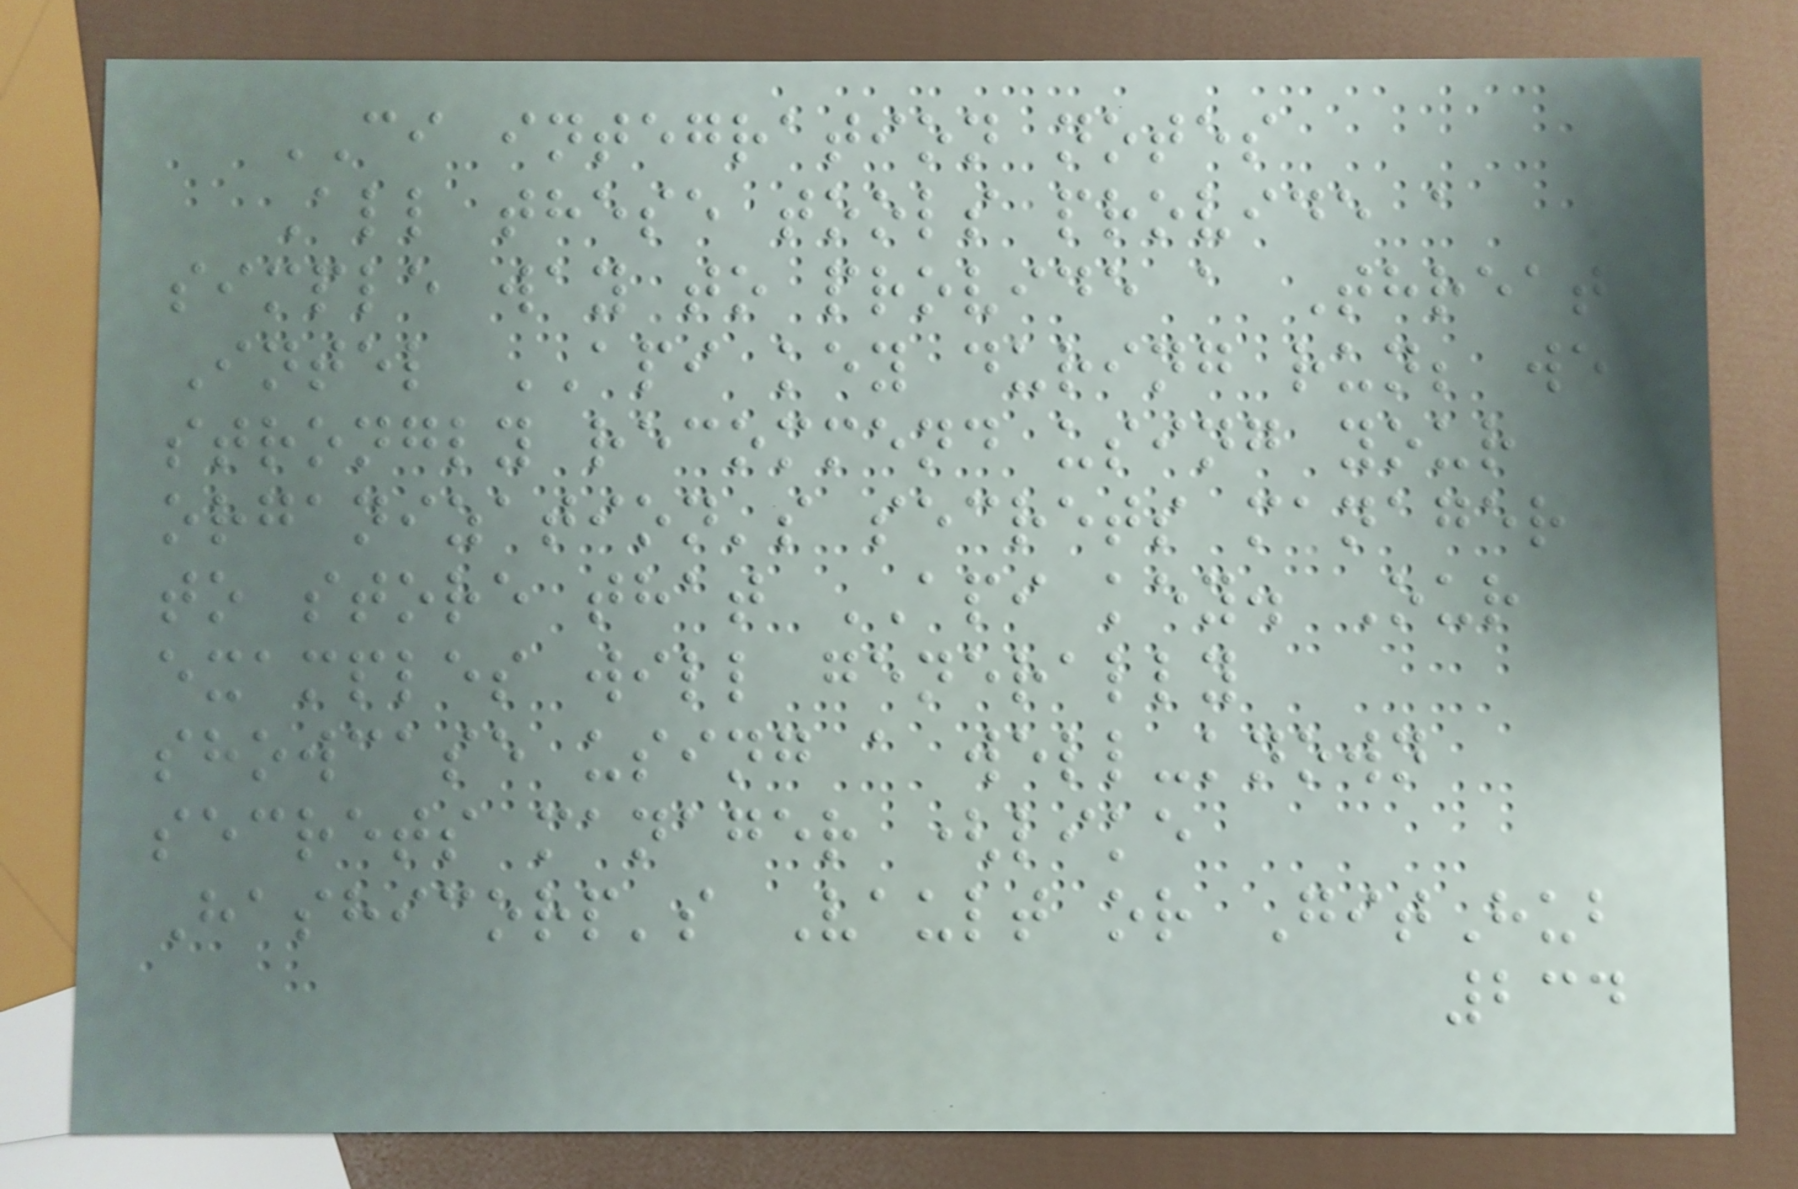CI integration notes
All these tools provide a
simple way to provide a Threat
Intel API key during run; we
strongly recommend using your
organization's secrets manager
to store that API key. Our
examples will generally
showcase using a well-known
secrets manager (like
Hashicorp's Vault or GitHub
234
